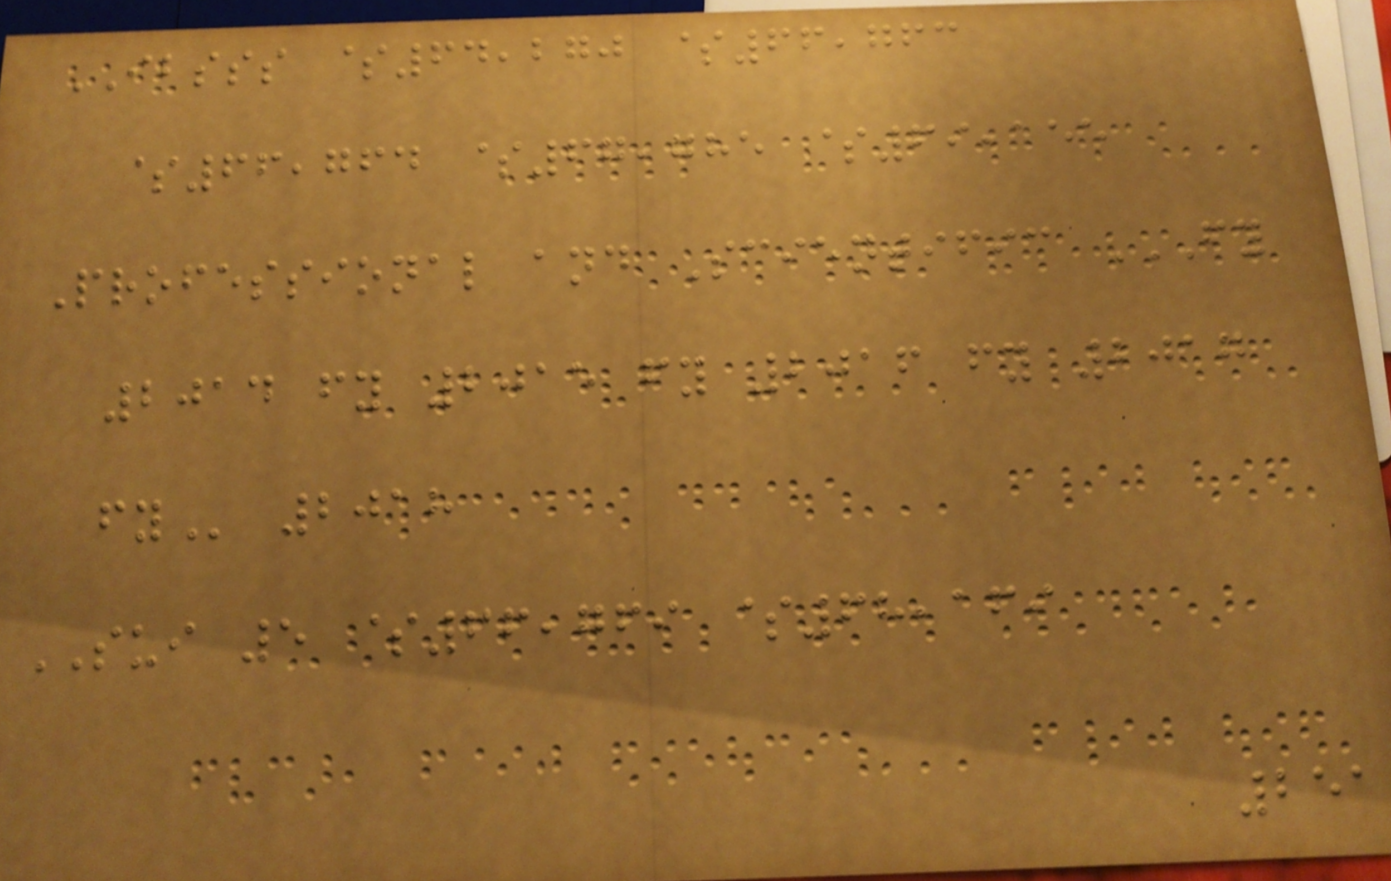IBSSS $64,270 $66,763
$66,764 $67,785 $69,155
Professional and Scientific FY
2014 FY 2015 FY 2016 FY 2017
FY 2018
SUI 5 $66,769 $68,169
251
